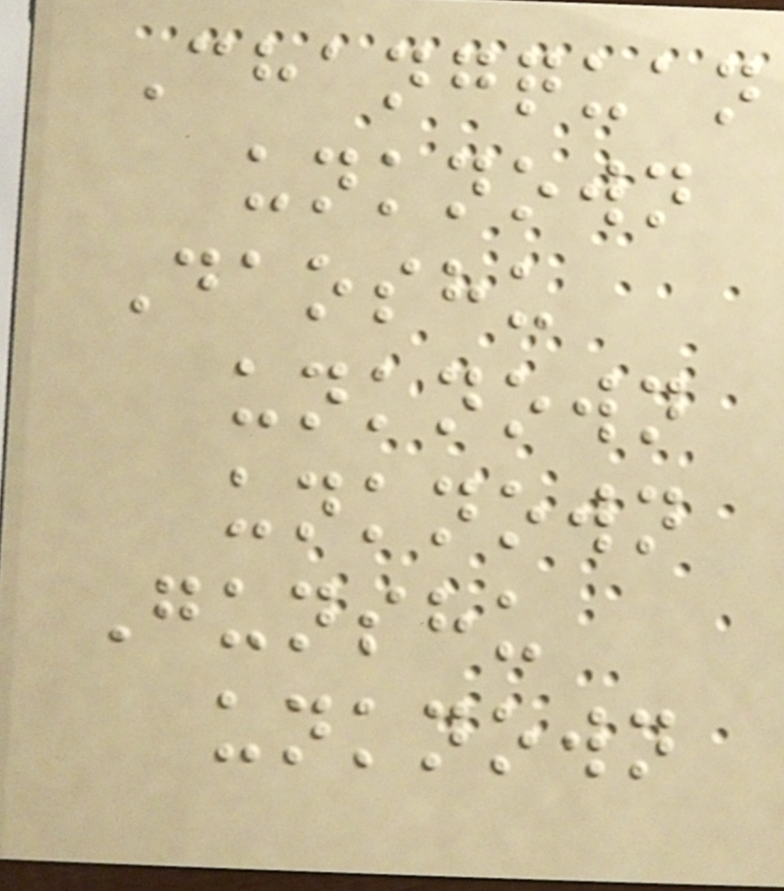Changquan
unknown
Daoshu
unknown
unknown
Gunshu
unknown
